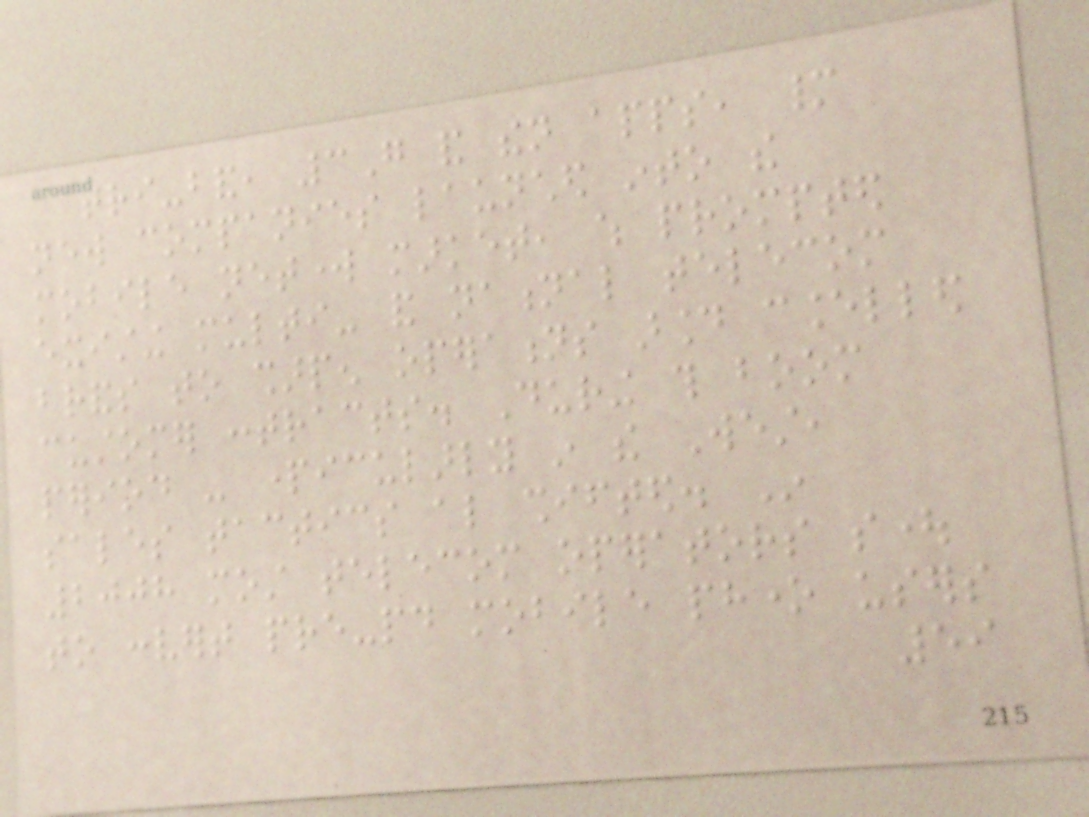tri-band, 3G and then apps, many
new companies launched into the
mobile network market, which prompted
existing multi- and national telecom
brands to sharpen operations around cancelled
customer contracts. During this boom
period - particularly in the West,
sales tactics also shifted. In
2008 most telecom operators sought
to convert pre-paid mobile phone users
59
